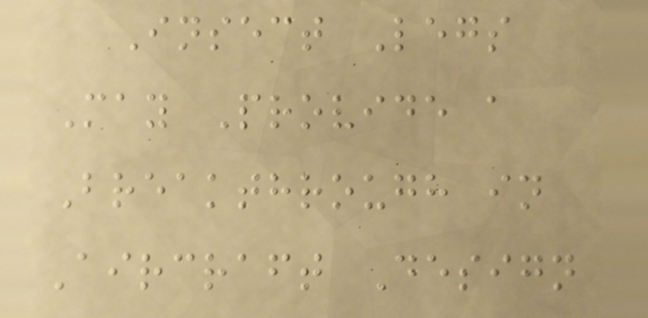Insect Legs
May Provide a
Breakthrough in
Aircraft Design
